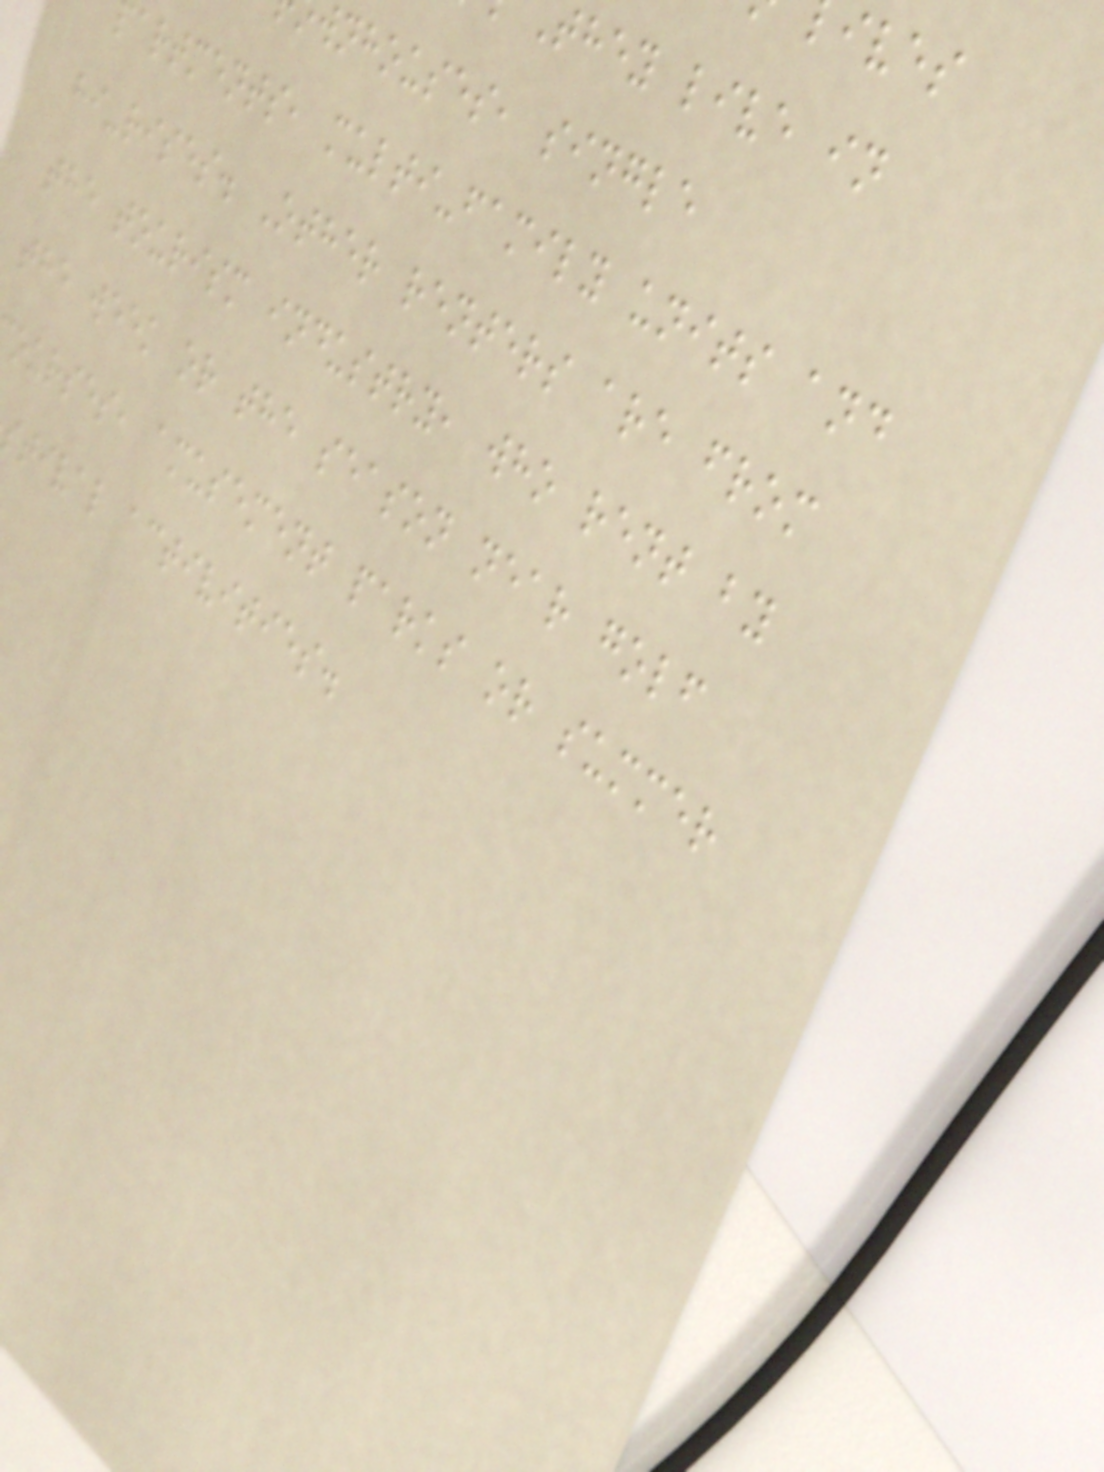they live in
wnhouses, single
partments, multi-family units and
hi-rises. Other renters are from
the tourism industry, who rent by
the week or the season near golf
ourses, amusement parks or summer
stival activities.
